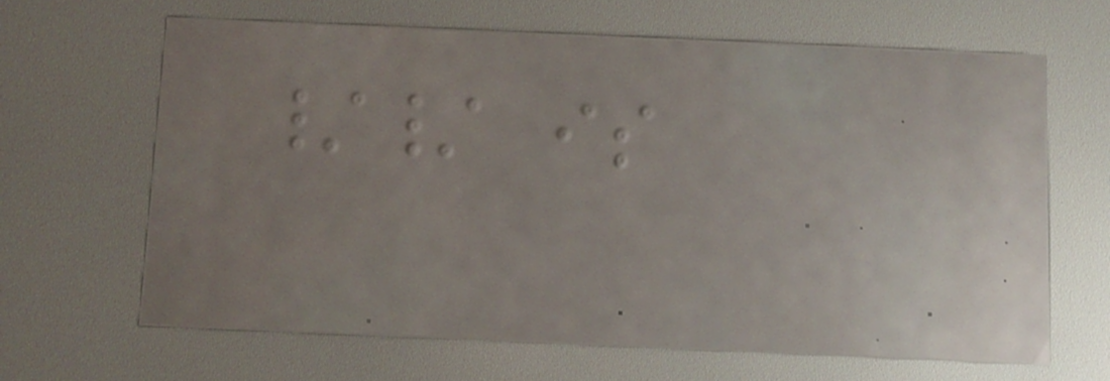// is
